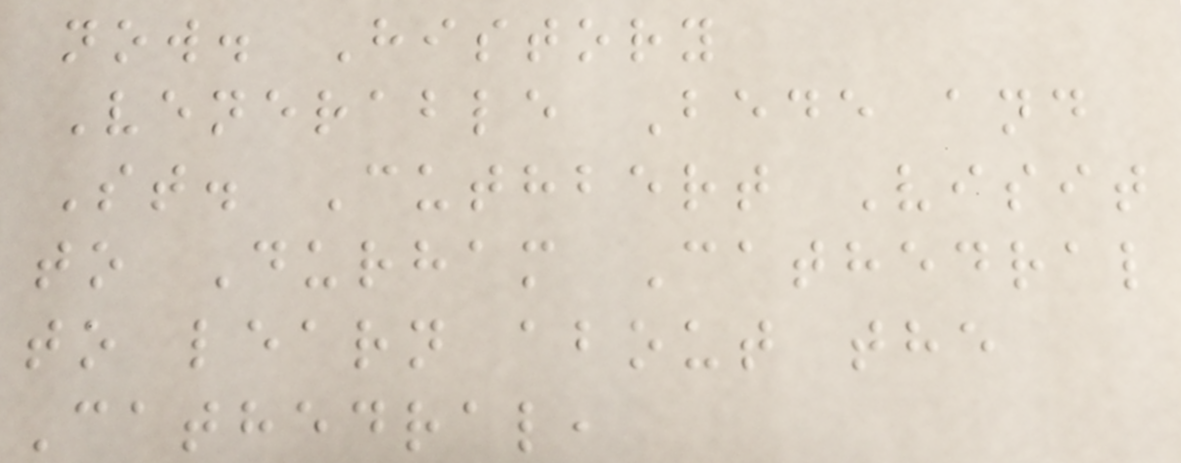now. History
Venerable Bede and
St. Cuthbert Visit
to Durham Cathedral
to learn about the
Cathedral,
